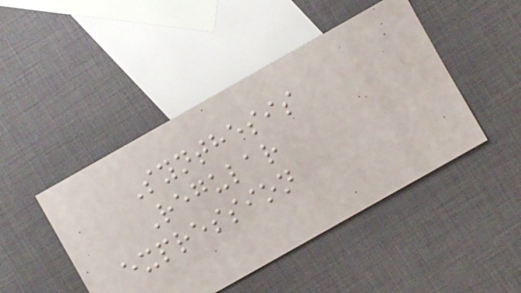Synthesis
Regular
expression
